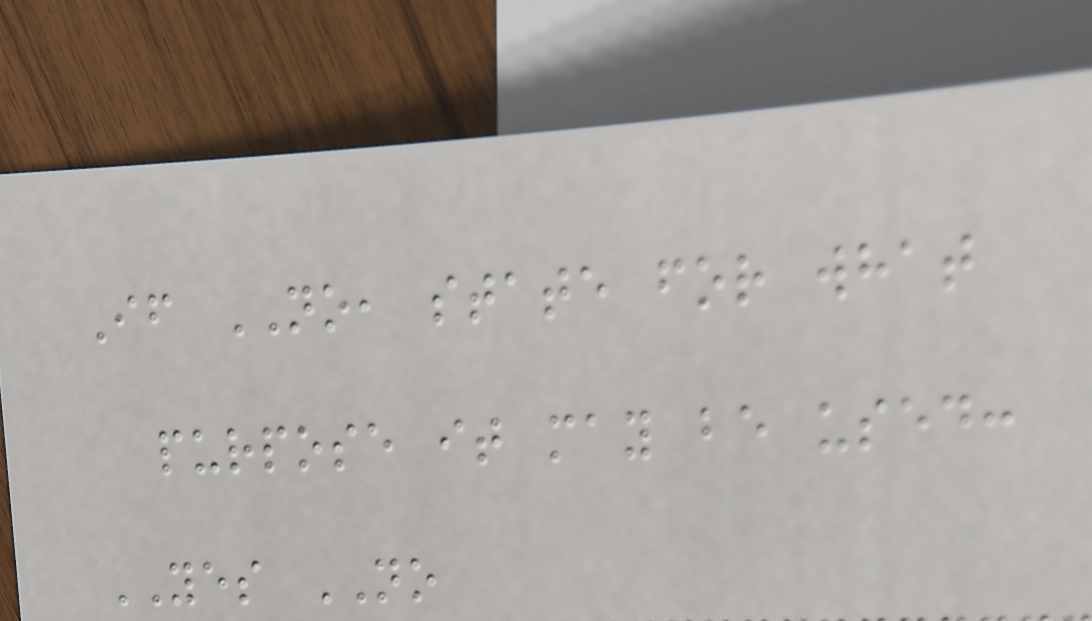If NO, state for what
purpose it may be used:
YES NO
